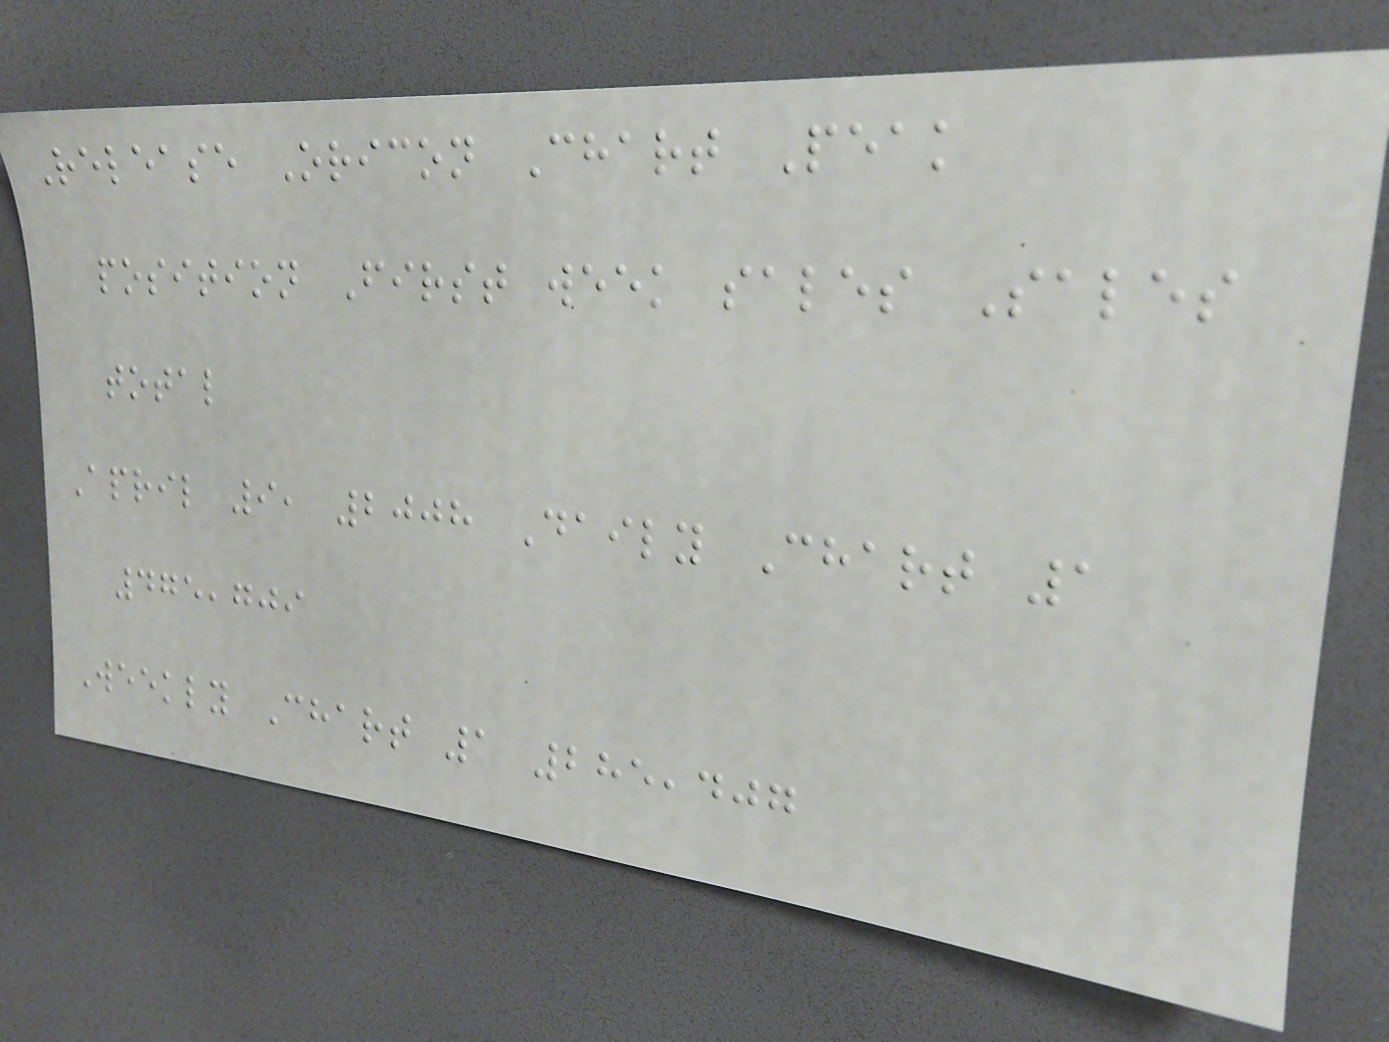Release Oricon Chart Peak
position First week sales Sales
total
April 9, 2008 Daily Chart 1
475,709
Weekly Chart 1 285,407
